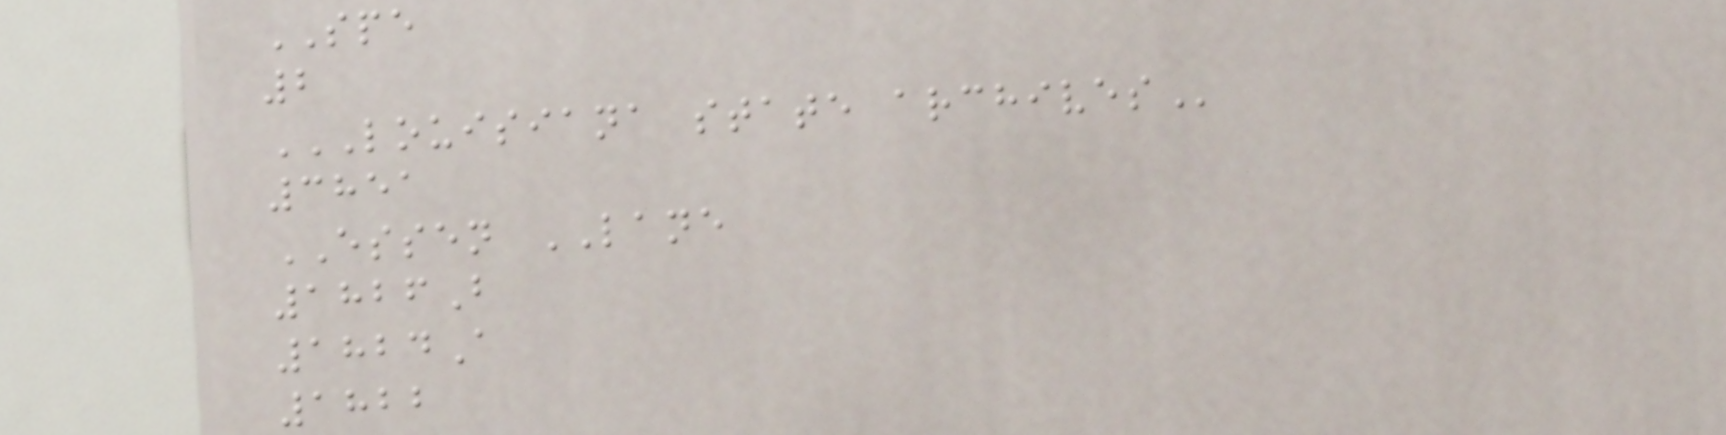SPE
2
LOUISIANA STATE ARCHIVES
3851
ESSEN LANE
1826B
1824A
1822
